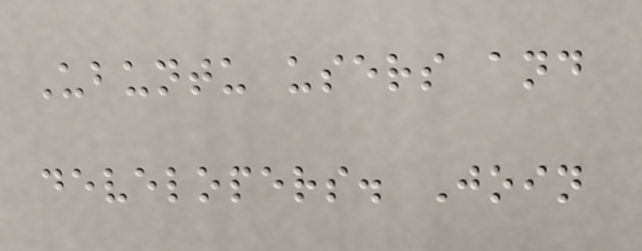Ubuntu users and
developers. Join
